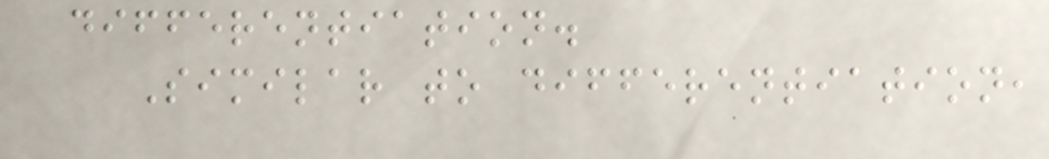differentiation.
Similar to differentiation,
